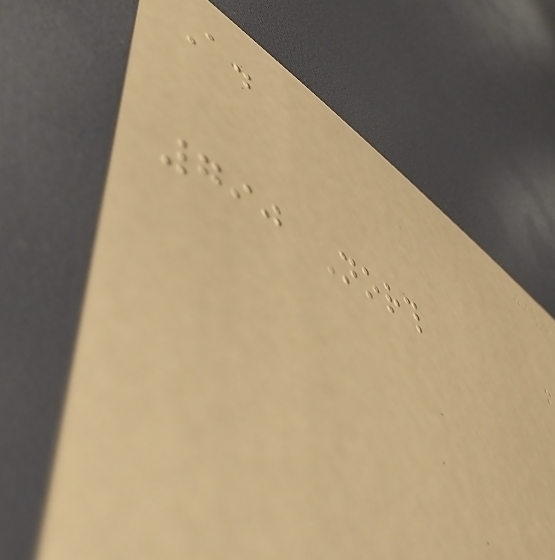A.
790 North
